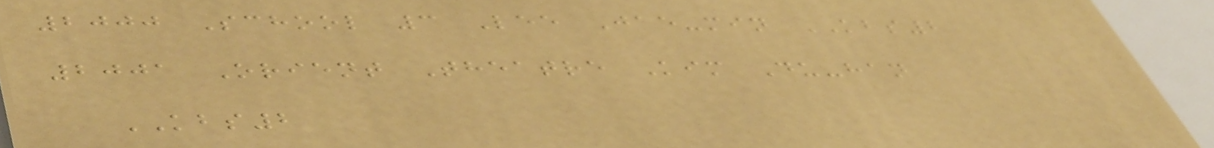2000 School 3 Lee Jae-min KBS2
2001 Orient Theatre Kim Du-han
KBS2
